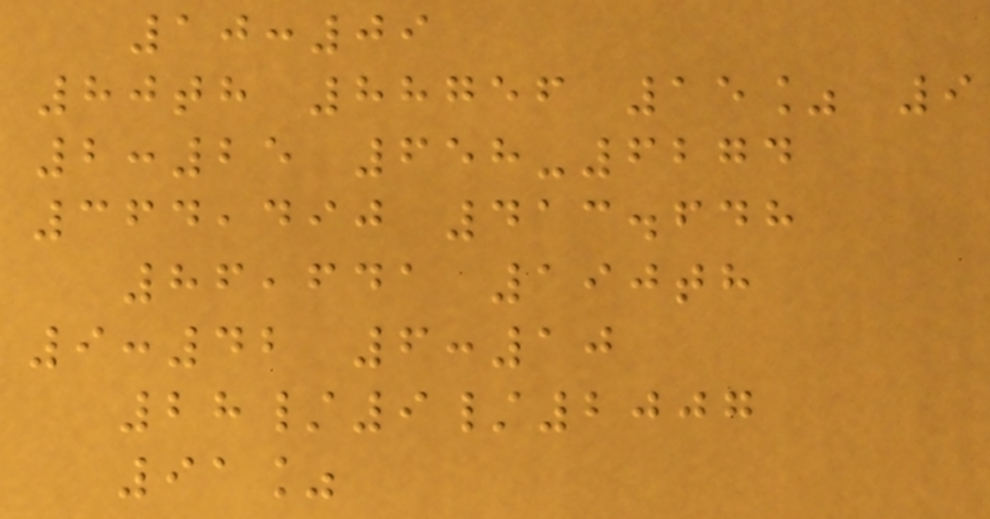10:09
80th 88756 15% 9
2:25 658-6274
364,490 413.648
86,641 190th
9:42 6:10
28/9/2007
91%
